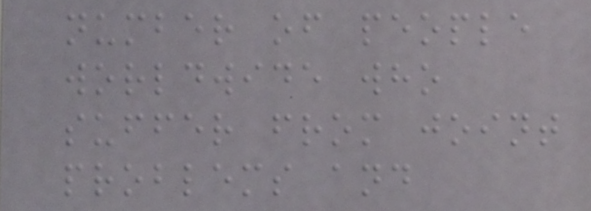number of people
worldwide who
suffer from joint
problems and
